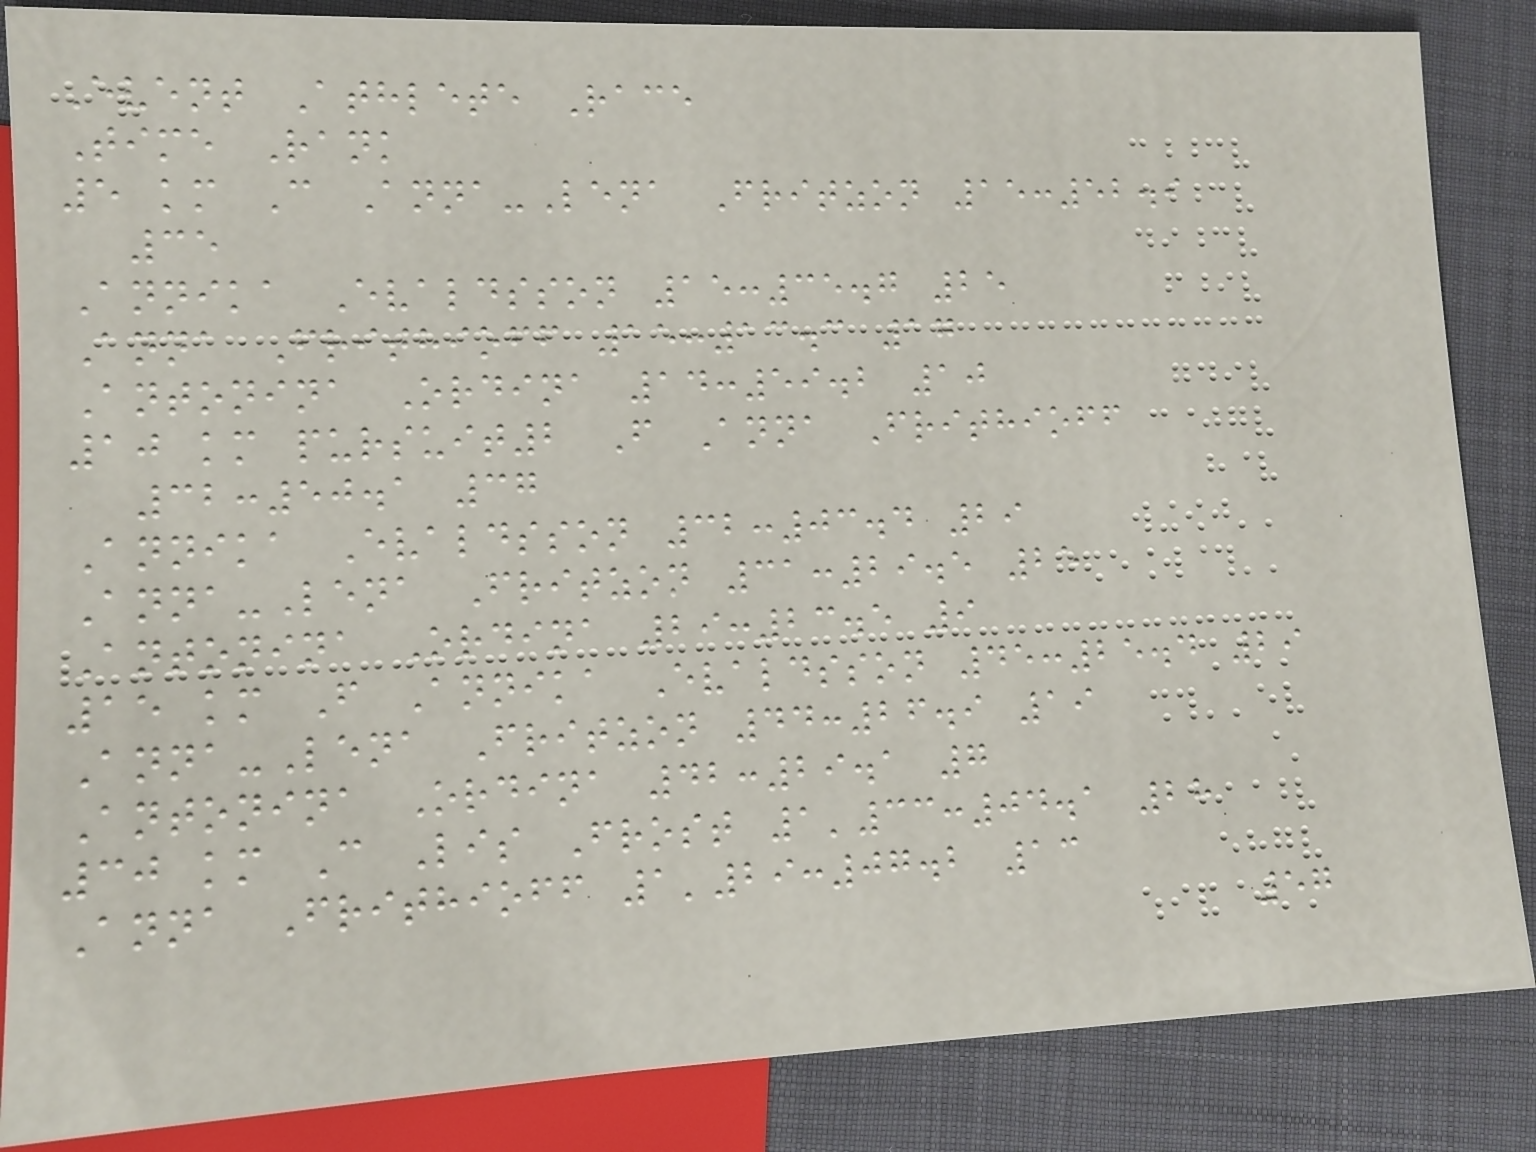Event Athlete Race
Time Rank
5 km C Anna-Lena Fritzon 15:52.9
35
Annika Evaldsson 15:35.7 25
Anna Frithioff 15:13.3 17
Antonina Ordina 14:59.2 10
10 km pursuit2 F Anna Frithioff
32:50.1 37
Annika Evaldsson 32:03.4 29
Anna-Lena Fritzon 31:29.5 25
Antonina Ordina 29:23.5 9
15 km F Annika Evaldsson 45:25.4 29
Anna-Lena Fritzon 44:26.9 19
Antonina Ordina 42:29.1 7
30 km C Lis Frost 1'33:04.1 28
Anna Frithioff 1'29:07.2 13
57
